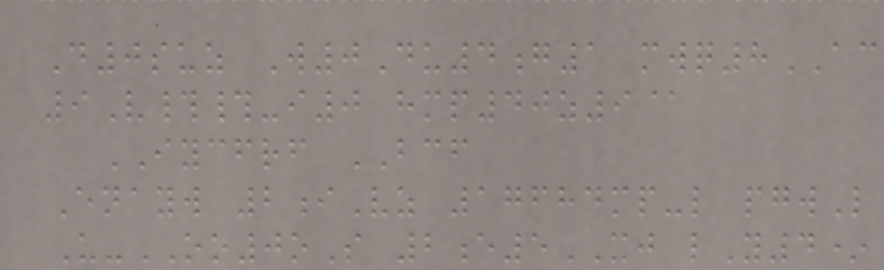D0suz W0Du4g1 mwq8AC
9V##-i0 hmp40z9@
IYCFRF BCF
Enayw 2iVz 17684mp-l pgwL
U-OO0oS 2e5XJ lY4*
